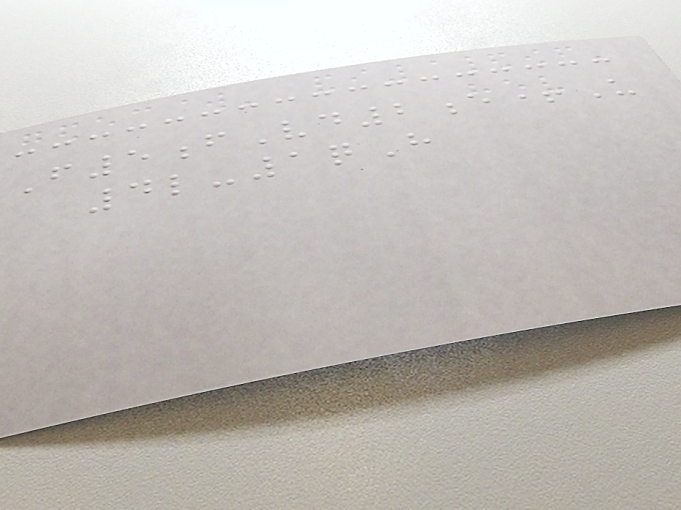F5fVd2e+U
4l-1qH
